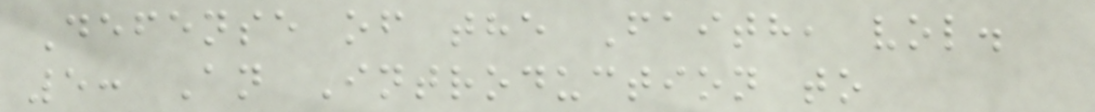Defense of the Faith, vol.
5: An Introduction to
